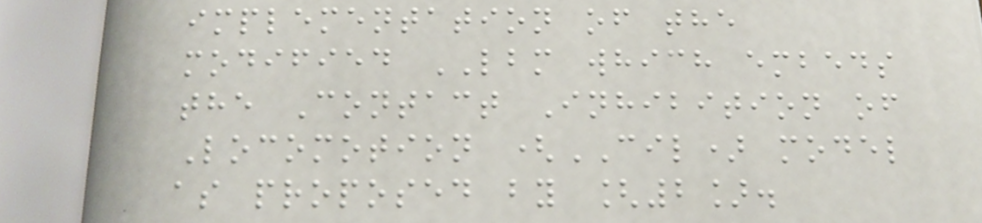implementation of the
modified LBM which embeds
the Contact Inhibition of
Locomotion (CIL) model
as proposed by [2].
